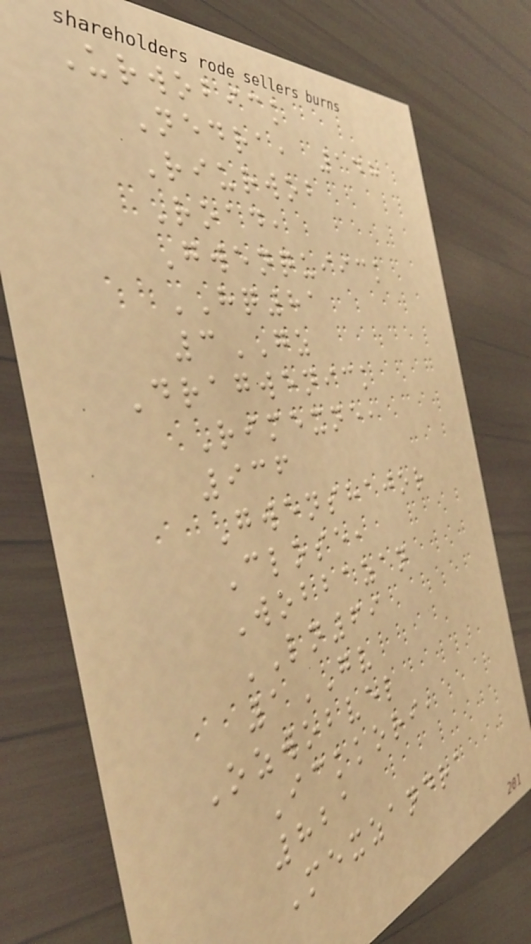Urwobick
Nedra, 148
Riurwob
Road,
Gwenquiick
HQ81
3GZ
Dragwenick
Rimexne,
936
Gwenshajor
Close,
Wobbazan
LN69
1GV
Ozwobvel
Ickkori,
821
Mexzandra
